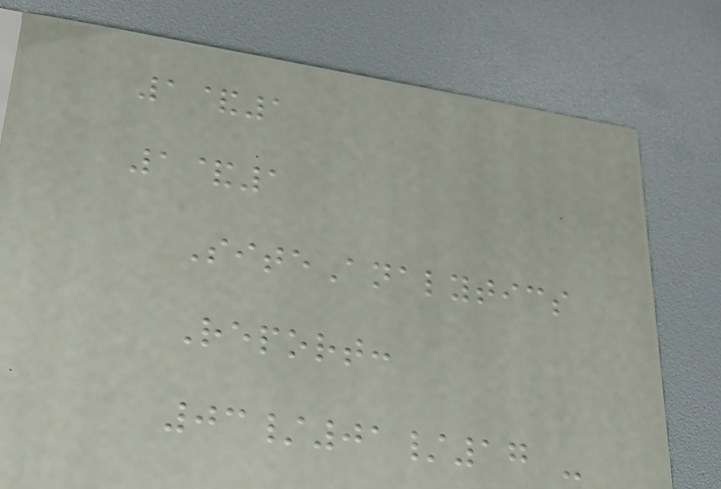1&1
1&1
SiteAnalytics
Report:
03/01/17 -
